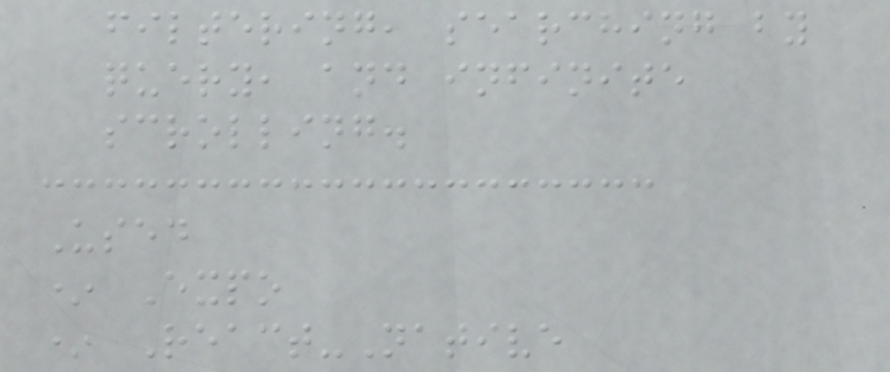filtering, searching by
query, and infinite
scrolling.
Used
* Expo
* React-Native
